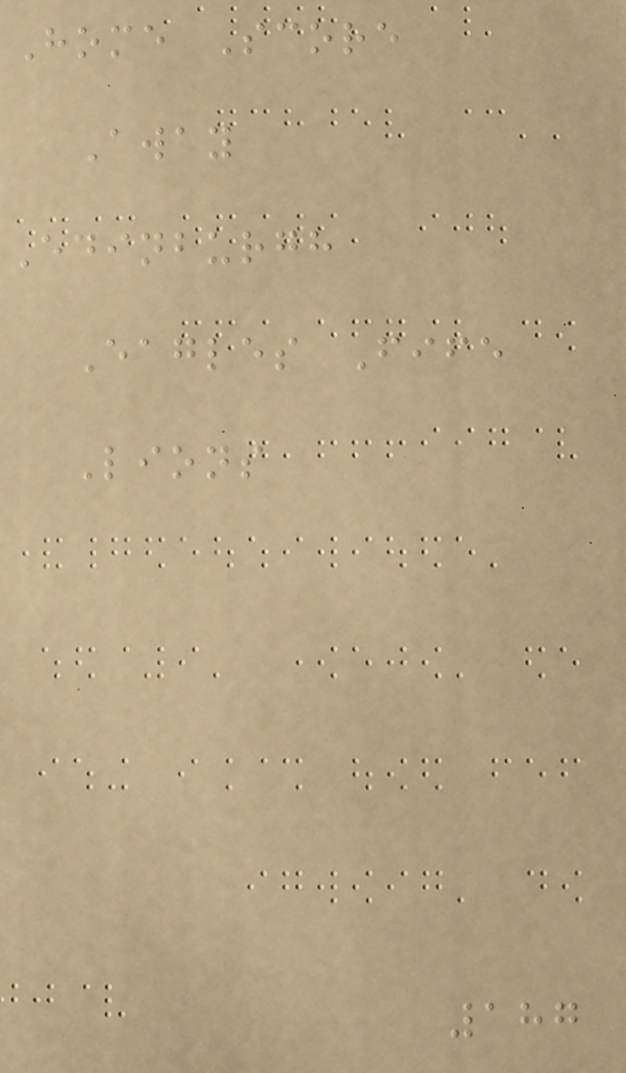Home Score
Away
Edinburgh
Eagles Fife
Lions
187
